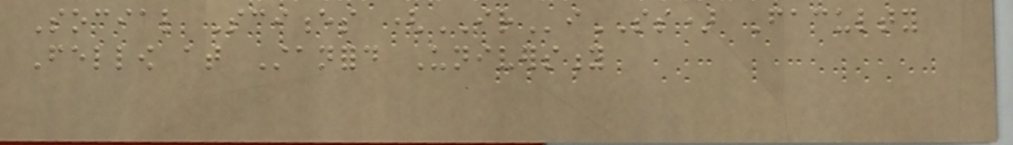Social Sciences (IRiSS) Faculty
Fellow at Stanford University
